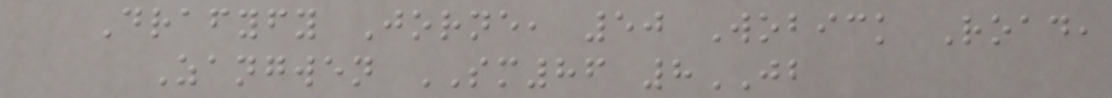Drafyfy Jorne, 50 Wobick Road,
Zangwen SM86 8JB
